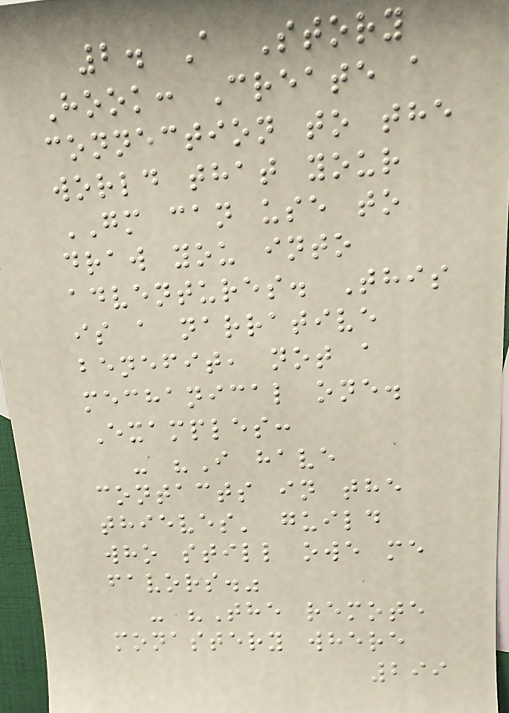2. A Story
Hook: Create a
connection to the
world that your
GM can use to
draw you into
adventures. This
is a narrative
benefit, not a
mechanical one.
Examples:
- "I have
contacts in the
thieves' guild
who still owe me
favors."
- "The remote
monastery where
299
